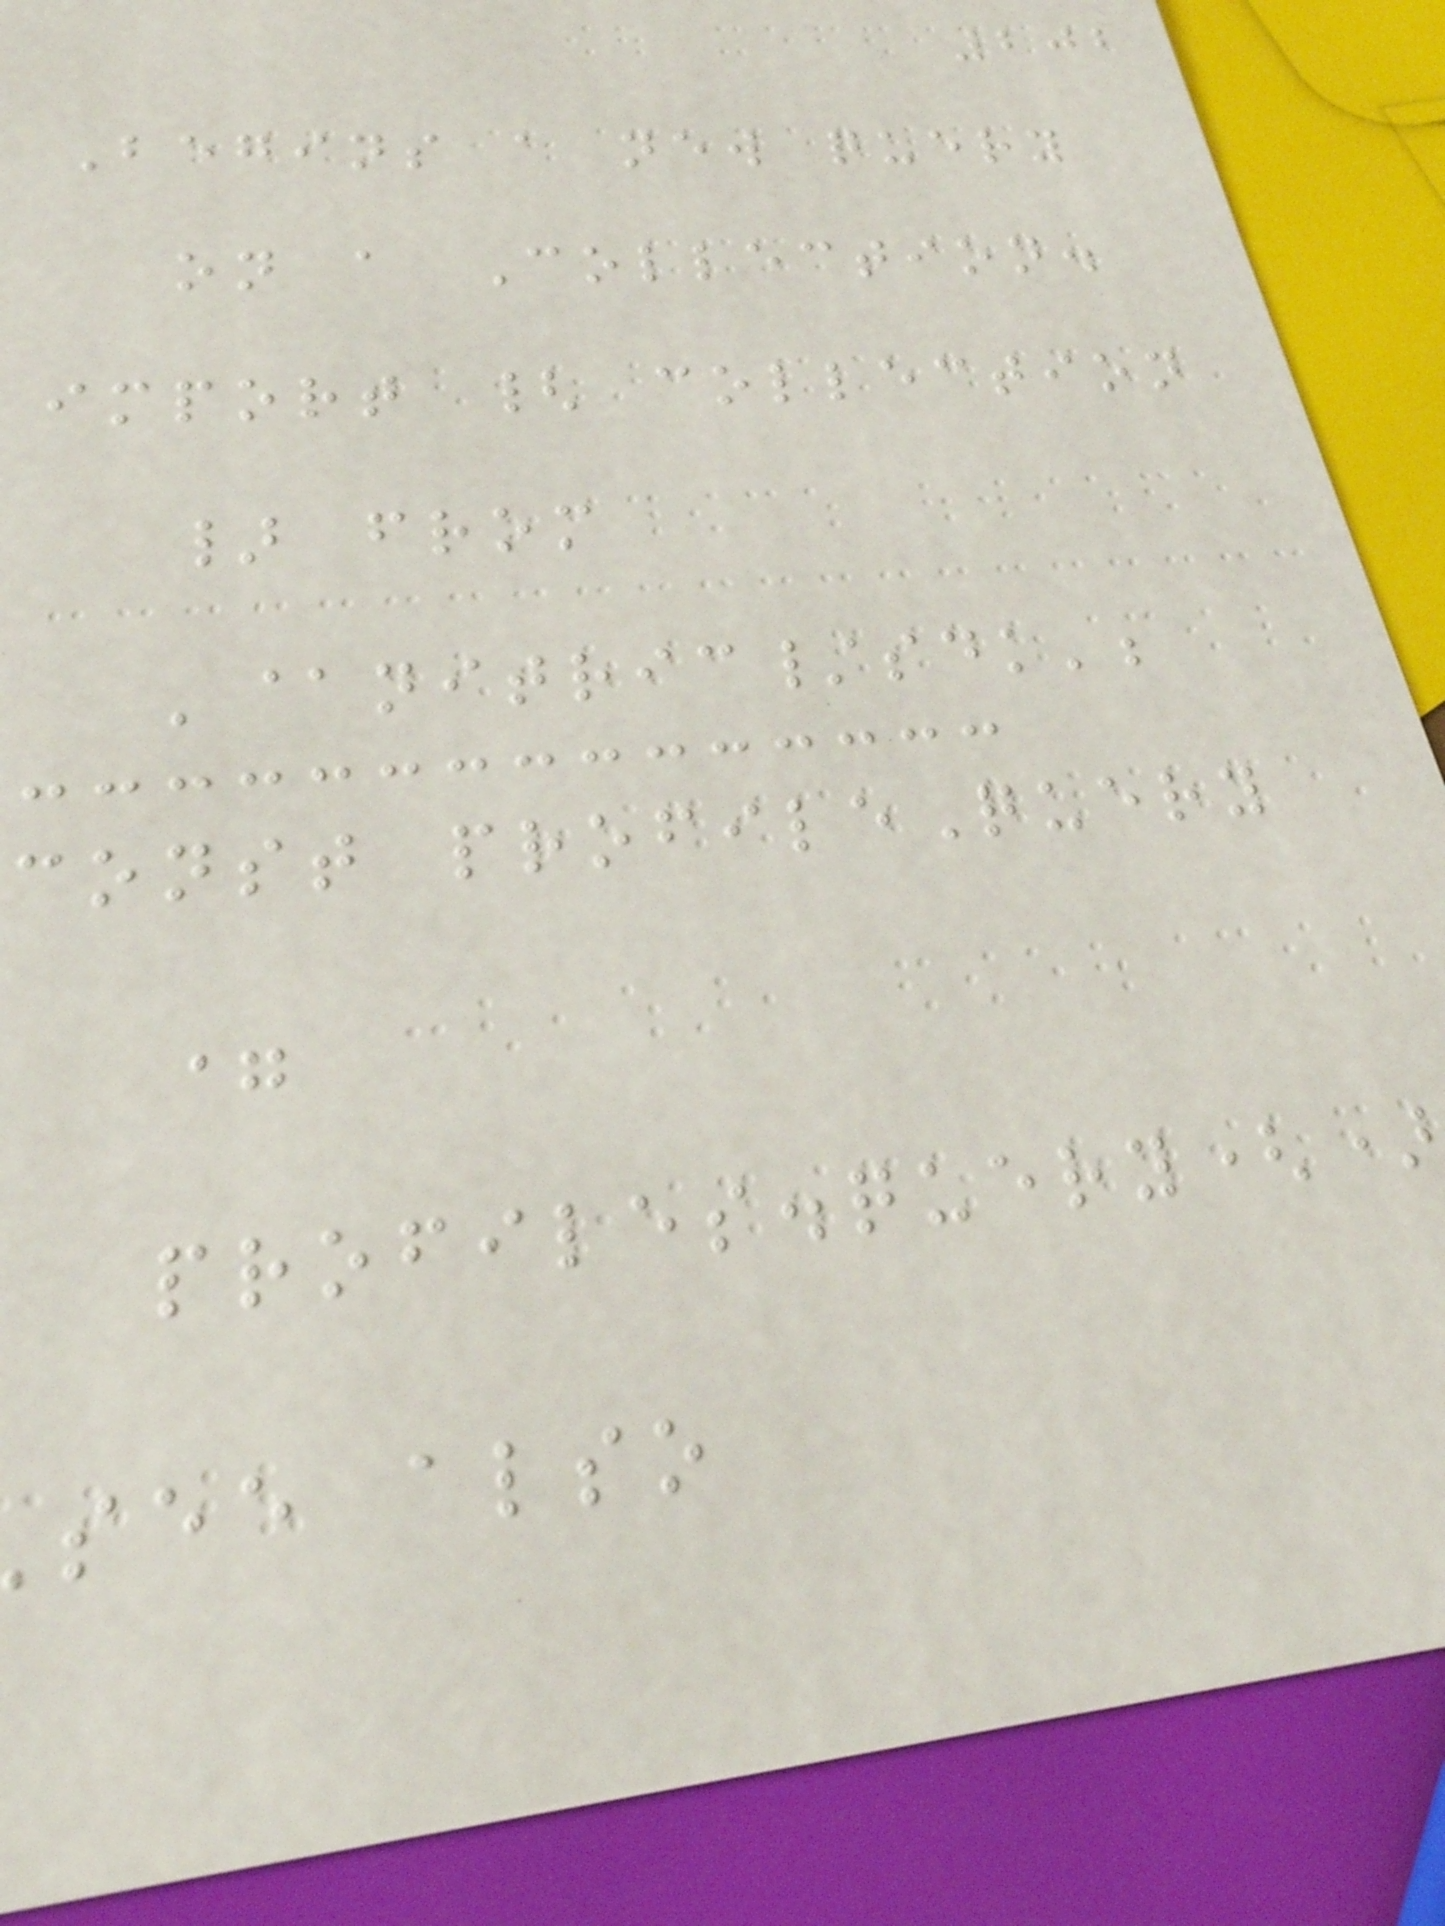202
Begins a new query
on a Collection.
import { collection
} from
'@nitric/sdk';
const profileQuery
=
profiles.query()
see also
